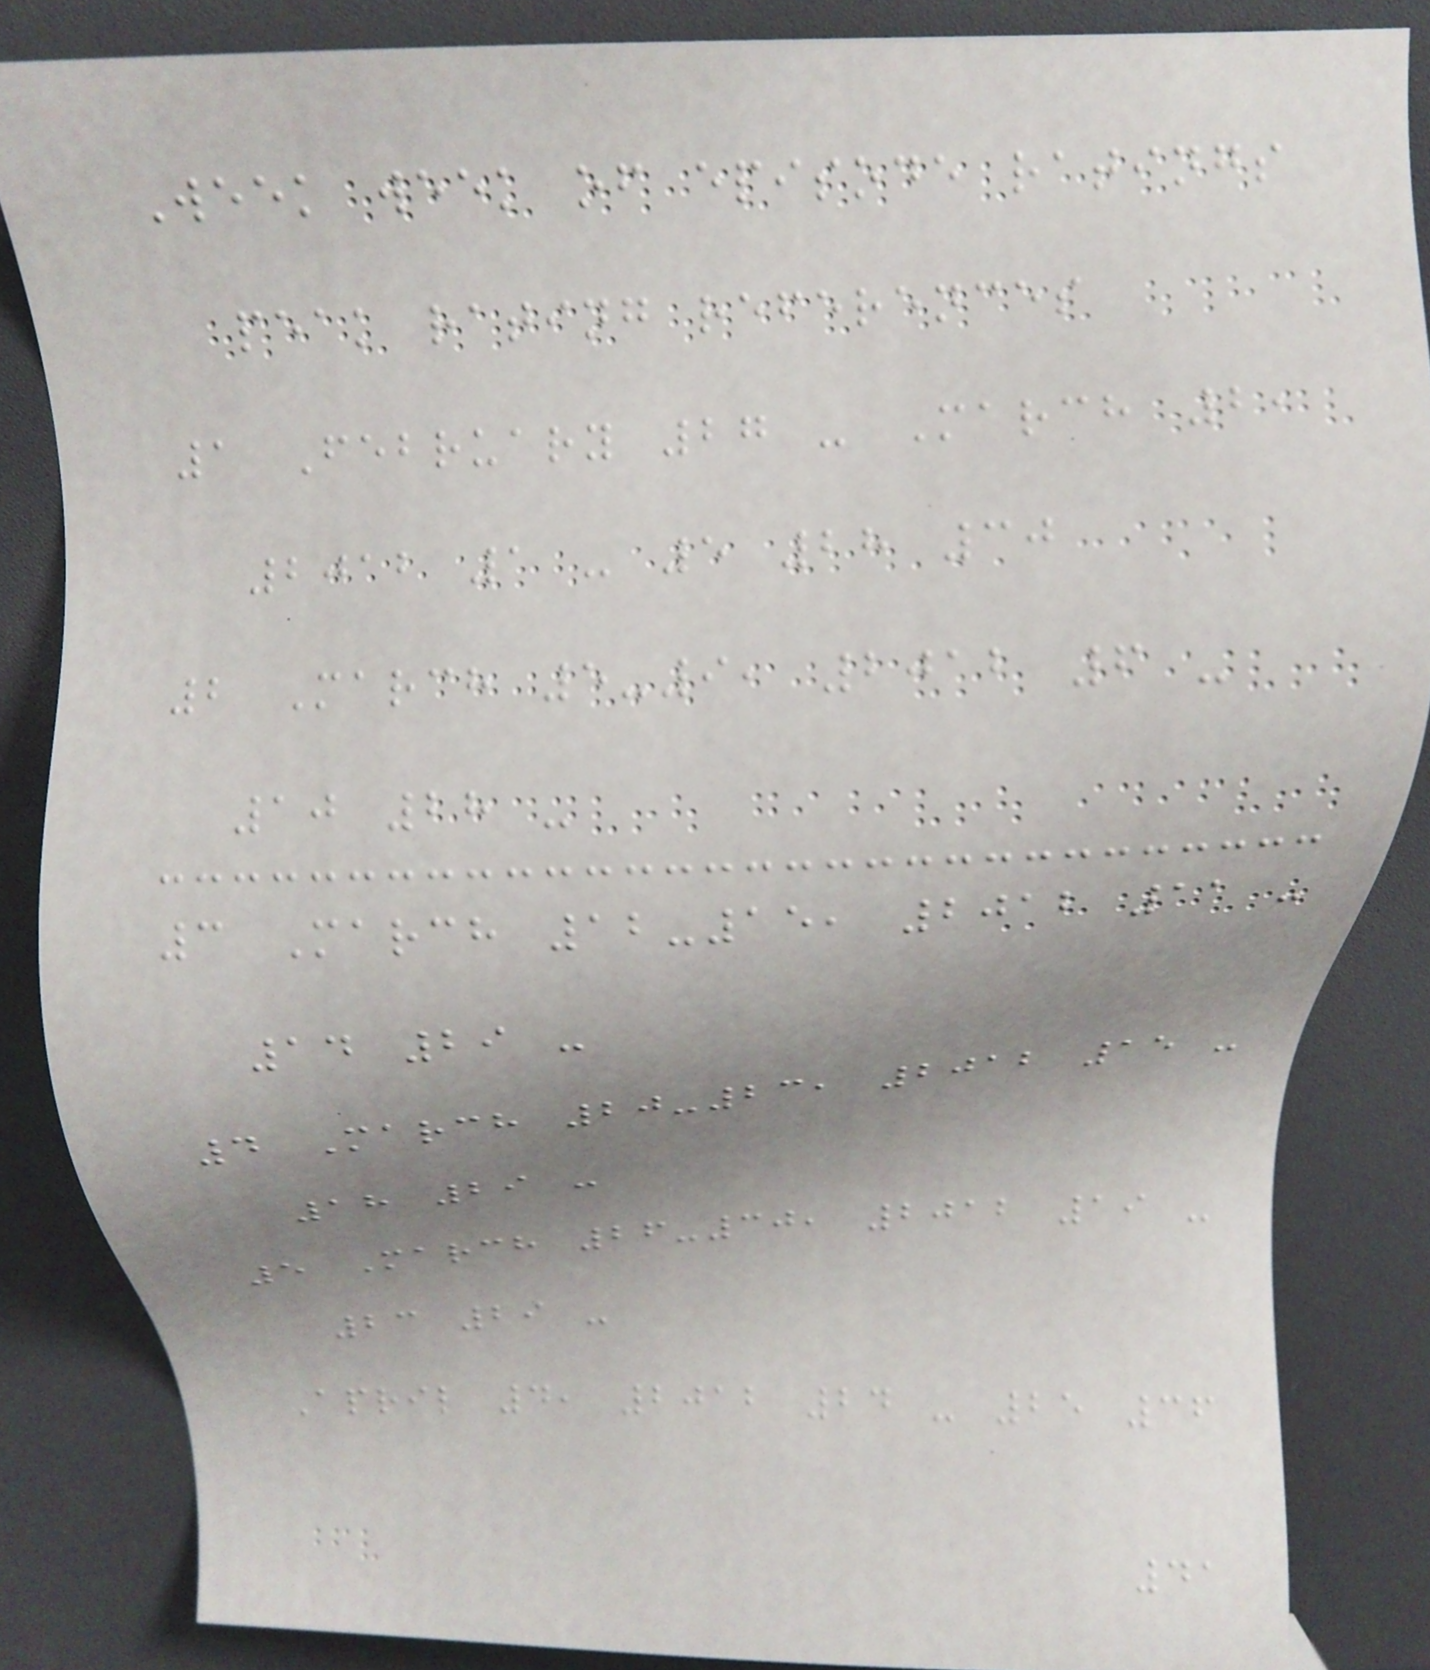Week week of episode ratings
peak rating references
1 February 27 - March 2,
2012 1 - 5 28 30
2 March 5-9, 2012 6 -
10 28 -
3 March 12-15, 2012 11 -
14 29 -
4 March 20-23, 2012 15 -
18 29 -
5 March 26-30, 2012 19 -
23 29 -
April 4, 2012 24 - 25 36
41
